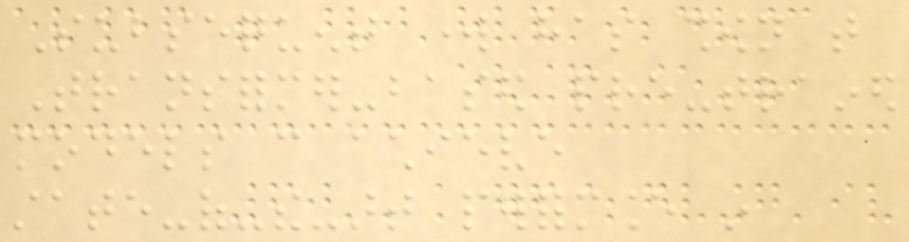Subsequent work has shown that
Transformer-based pre-trained
models can achieve
state-of-the-art performance in
